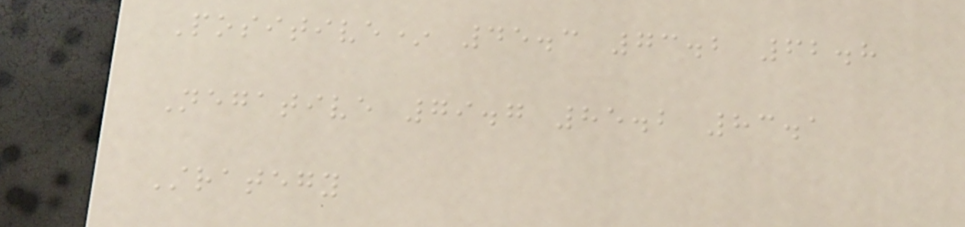Positive* 45.3 73.2 62.8
Negative 79.7 85.2 83.1
Strategy
